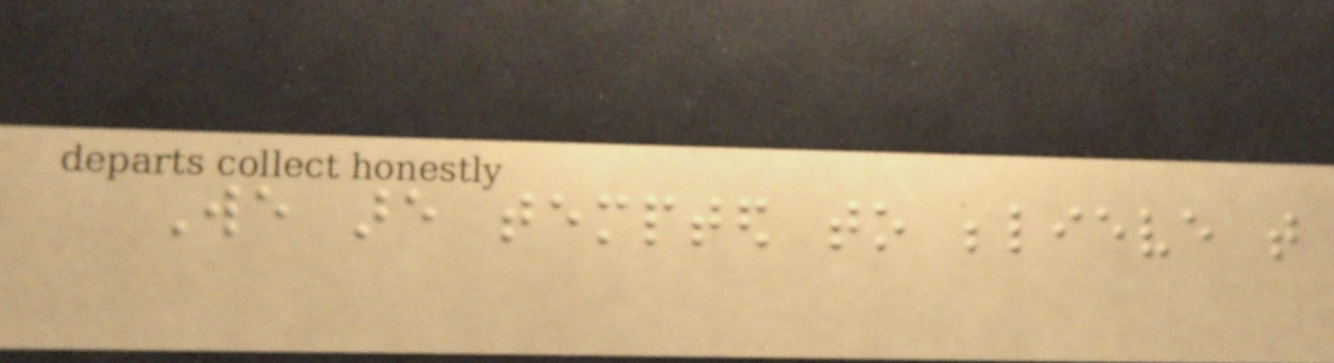We are tempted to believe that
